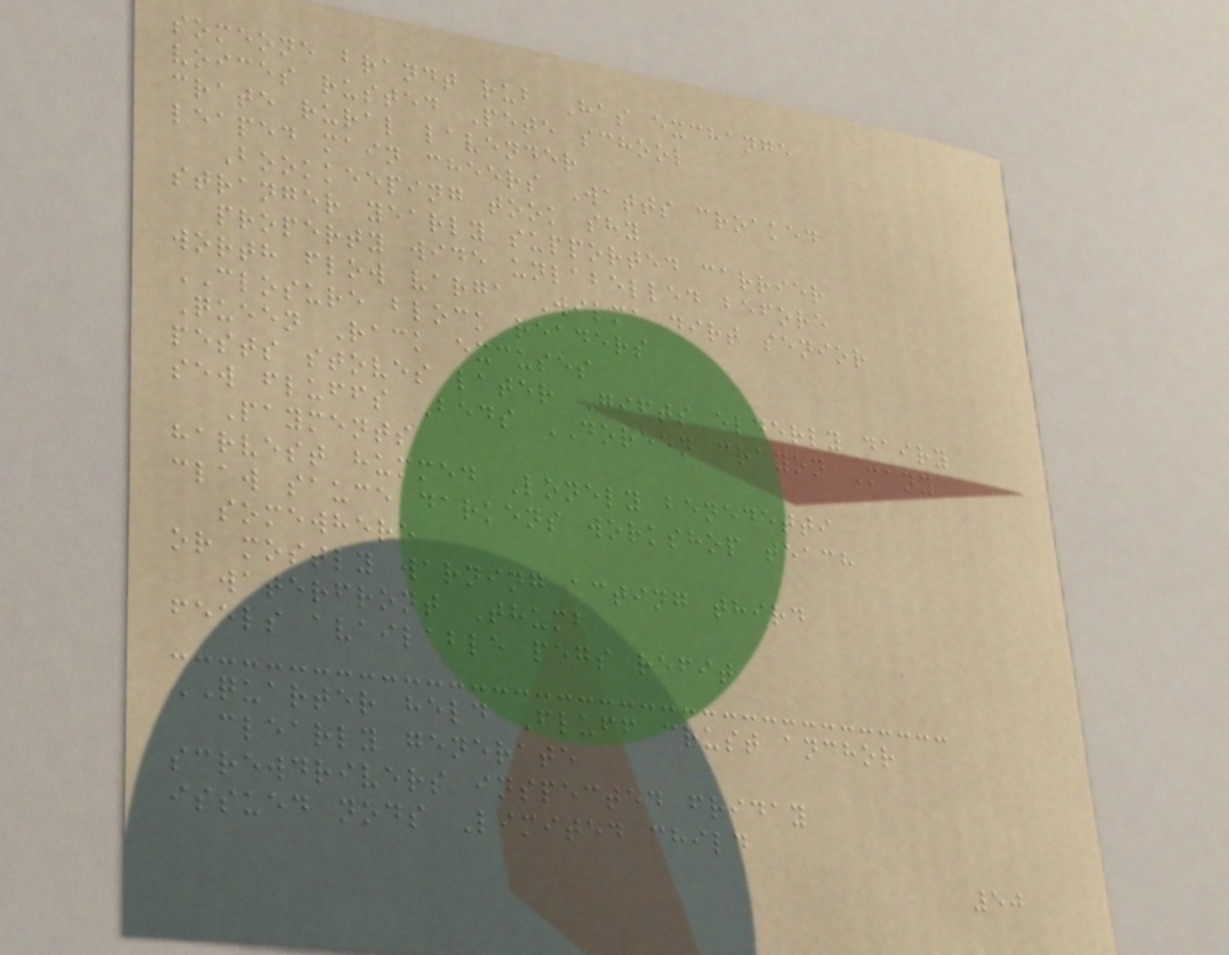someone brandt rub Has exchange
voices rusted Pete school
crate rural lavender
leaped main cheers Watts croaked
Bookkeeping took shy
stranger yearly supported carrier
property wide unlabelled before
worth flow varga Wilma dirt senior
CLOSURE block readers
Queen Rack excuses
pests stoves later Gifts elderly dairy
sew fluffs Beds DOREEN crayon Many
Payments
harvest hummed Lonely benedetti
claw sauce darkens workshop teach
somewhere
or mostly warning acting third
waterfront Thumb
feels available pegs refit
QUARTER held Fluff crust anchor
clearly generate
screwdrivers inspected friday
issued nods Limited child
50
